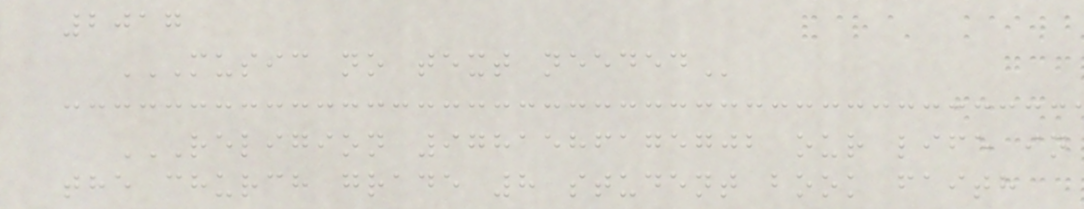2017
MUSIC NO TEXT NEEDED
RELIGION 9781586175702 OUR LIFE IN
THE CHURCH GRADE 8 STUDENT BOOK FAITH
